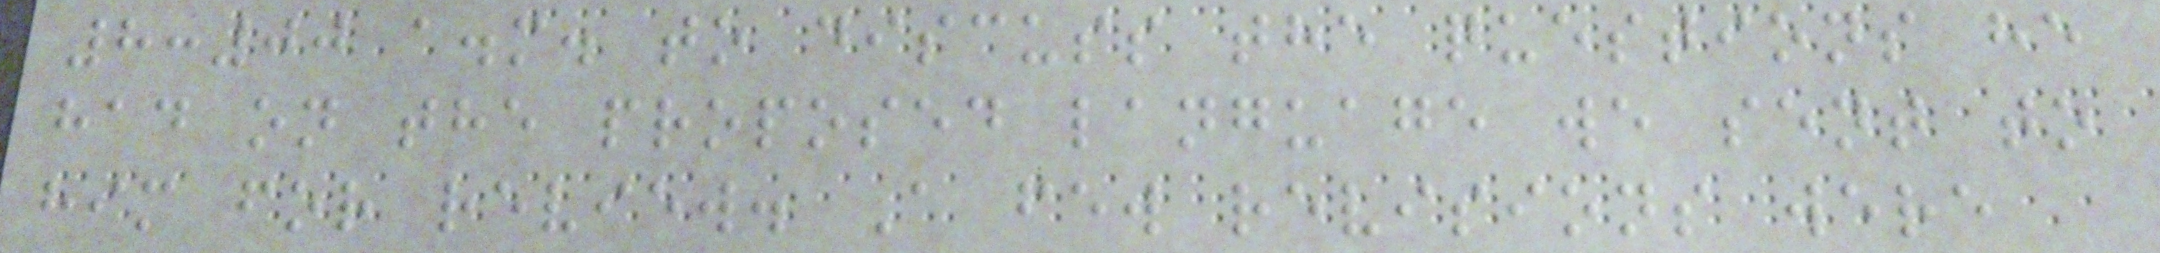8:00 a.m. to discuss the questions he
had on the proposed language we sent to
him for review. A few revisions were
